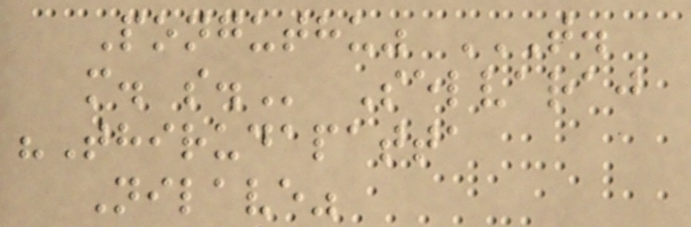Ponguthu" T.
M. S. Selvaraj
"Thirudapatta
Nilave"
